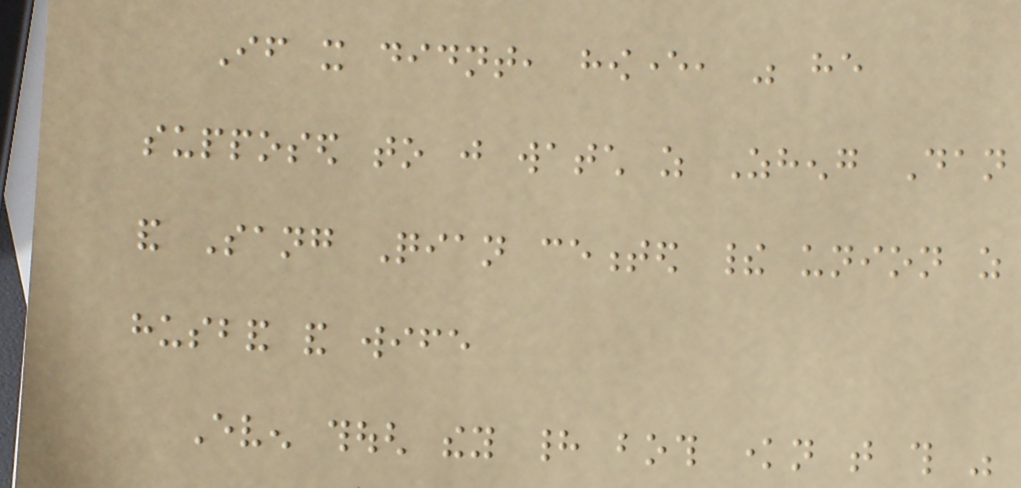If it didnt, however, was he
supposed to just watch as Zheng Dan
and Sang Qian cemented their union as
husband and wife
Even though they had both known that this was
